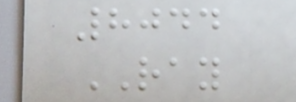8044
RAY
